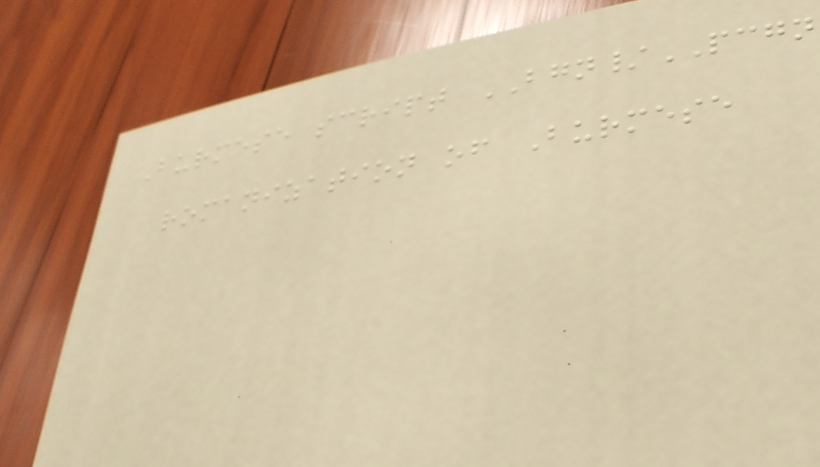Burmese script BGN/PCGN
romanization of Burmese
